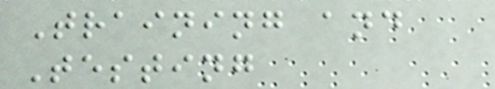Training and
Testing
